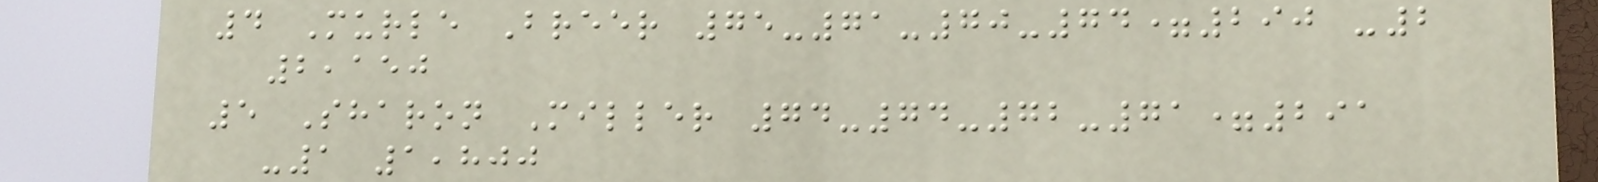4 Murle Breer 75-71-70-74=290 -2
2,150
5 Sharon Miller 74-74-72-71=291
-1 1,800
